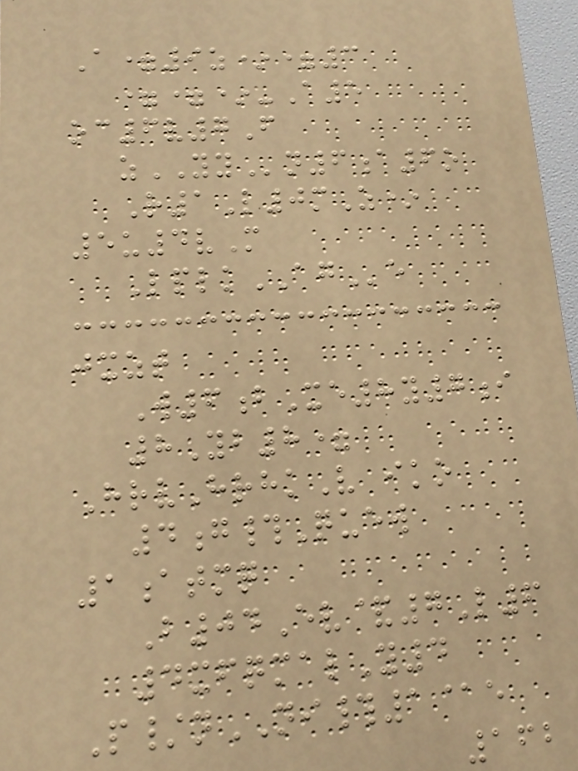A=9z*=3
==*-A5
oc6v7F
zYYn6a6o
R1L0mZ*
5u4vM
LplkAGe
jxzt
W6bXe8y7i
8Yb8=
HrvHrhkV iko
4g#Quew
1atmq
B04Ev&7L6
4xfqmalY4
P/nNI#1@e
162
